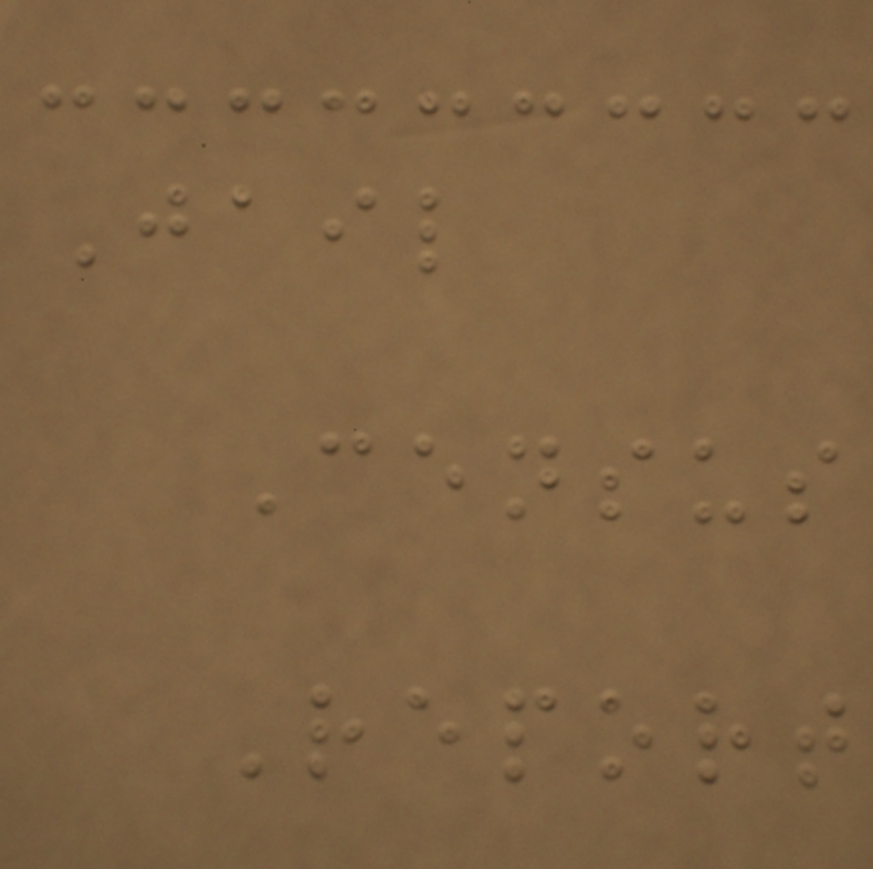Jail
Census
Report
